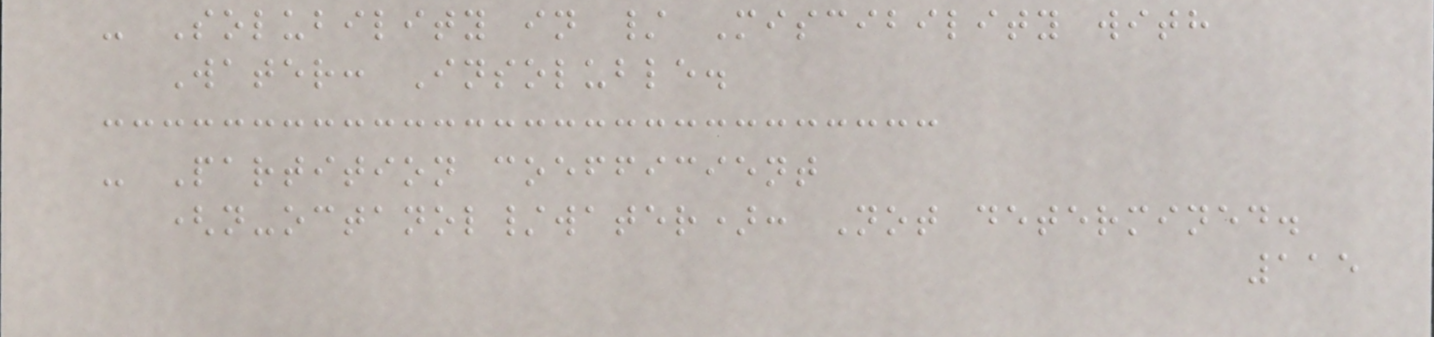- Solubility in / Miscibility with
Water: Insoluble.
- Partition coefficient
(n-octanol/water): Not determined.
115
